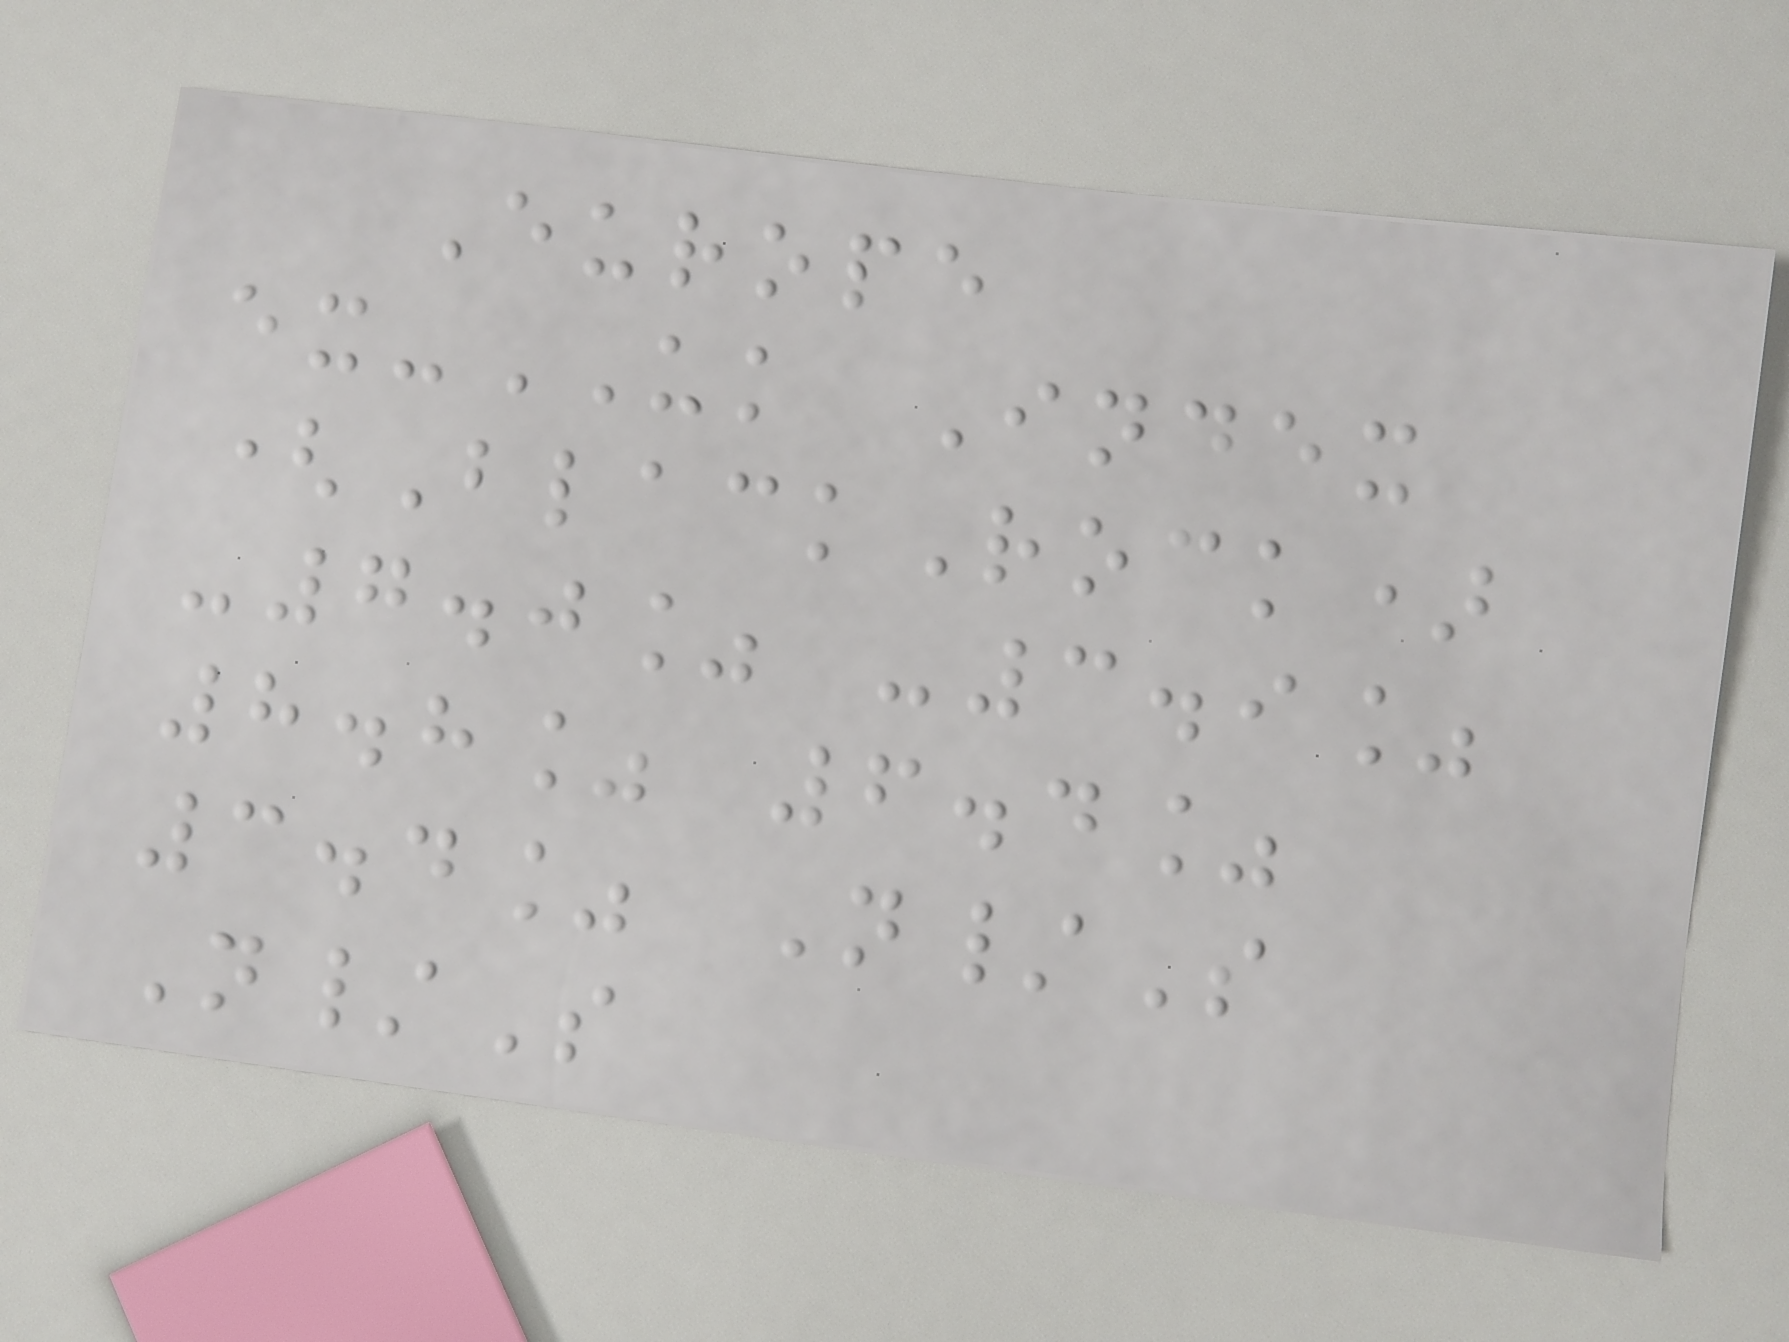Europe
ex-UK Index
(BlackRock)
-7.0% -3.9%
8.8% 6.4%
3.4% N/S
N/S
